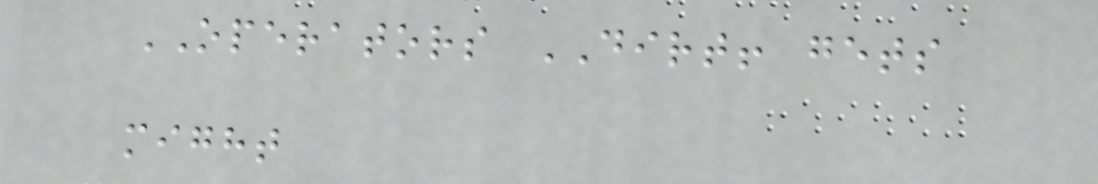OPERATORS DIRT! gets
might
